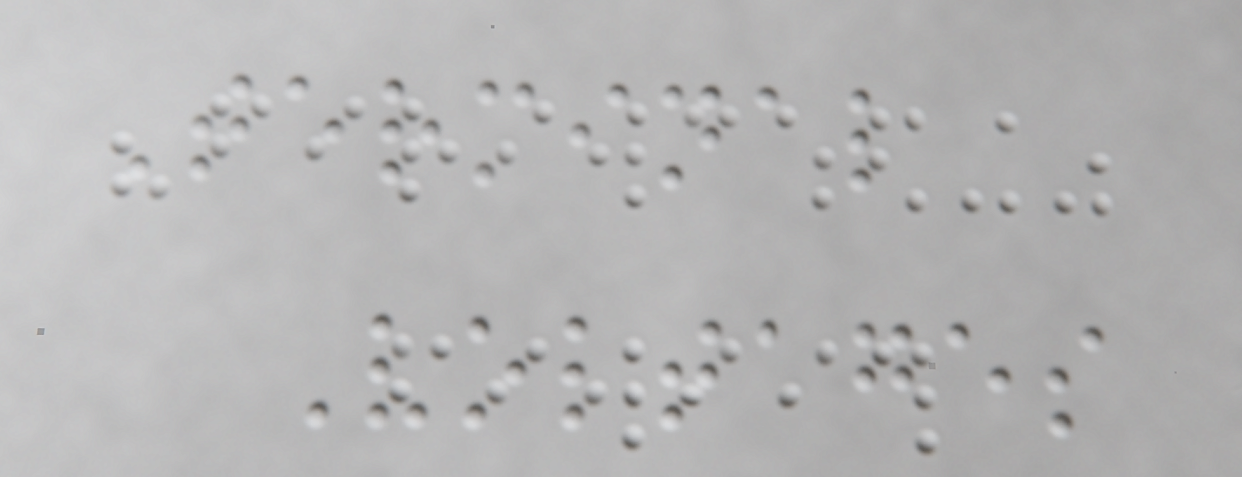Terminal
Voltages
